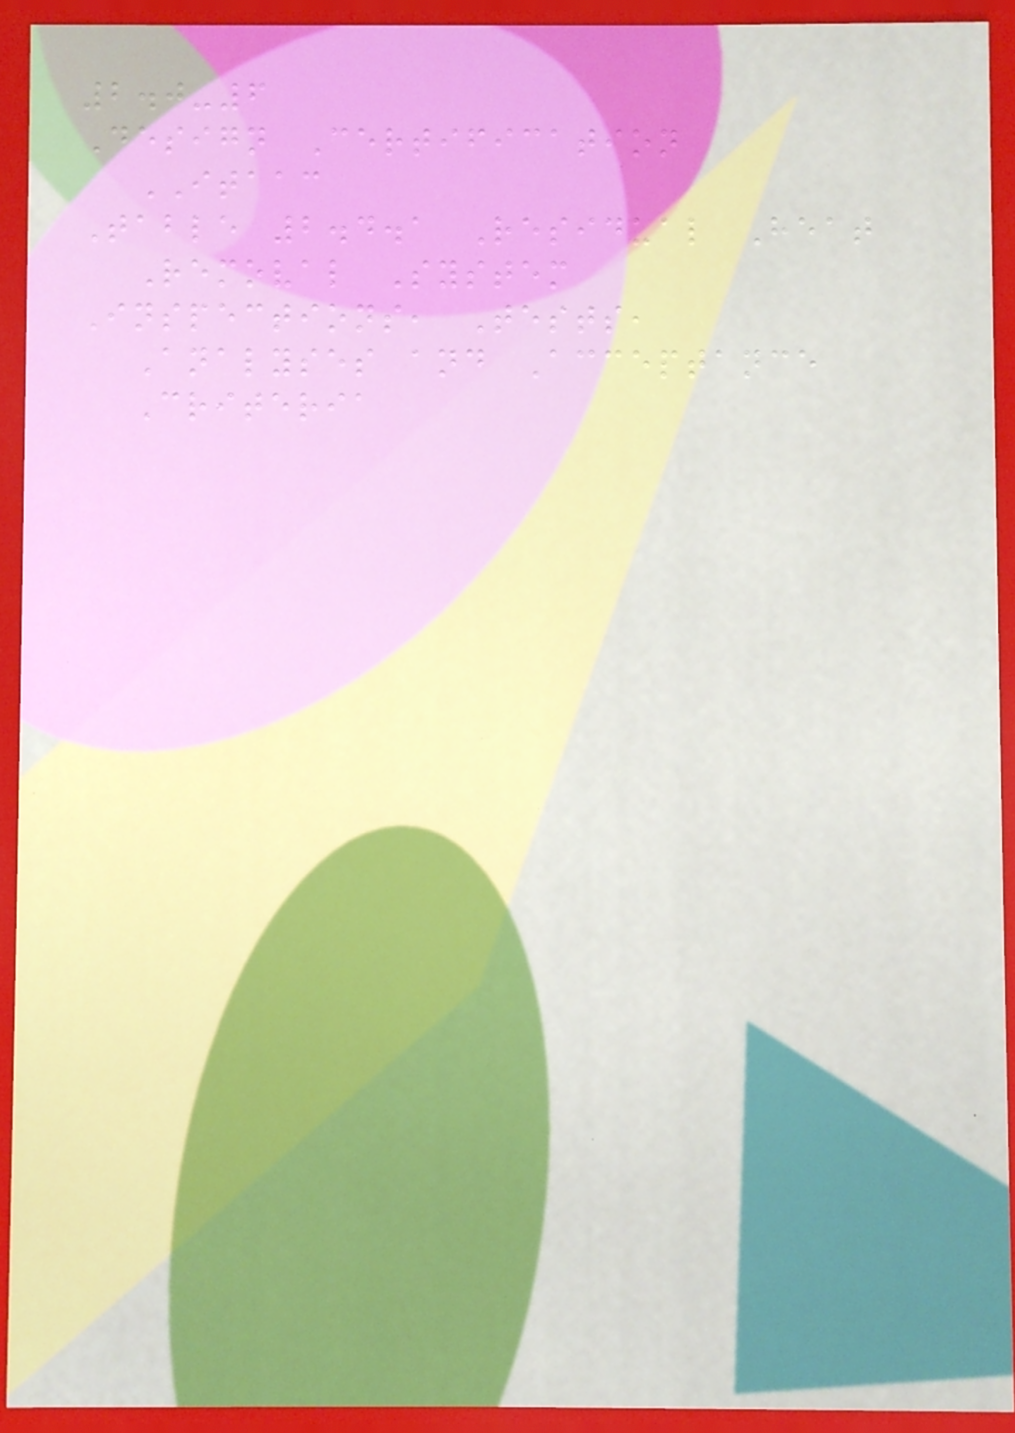2.0-6
Design Certification
ITAAC
Table 2.4.1 Residual Heat
Removal System
Inspections, Tests,
Analyses and Acceptance
Criteria
